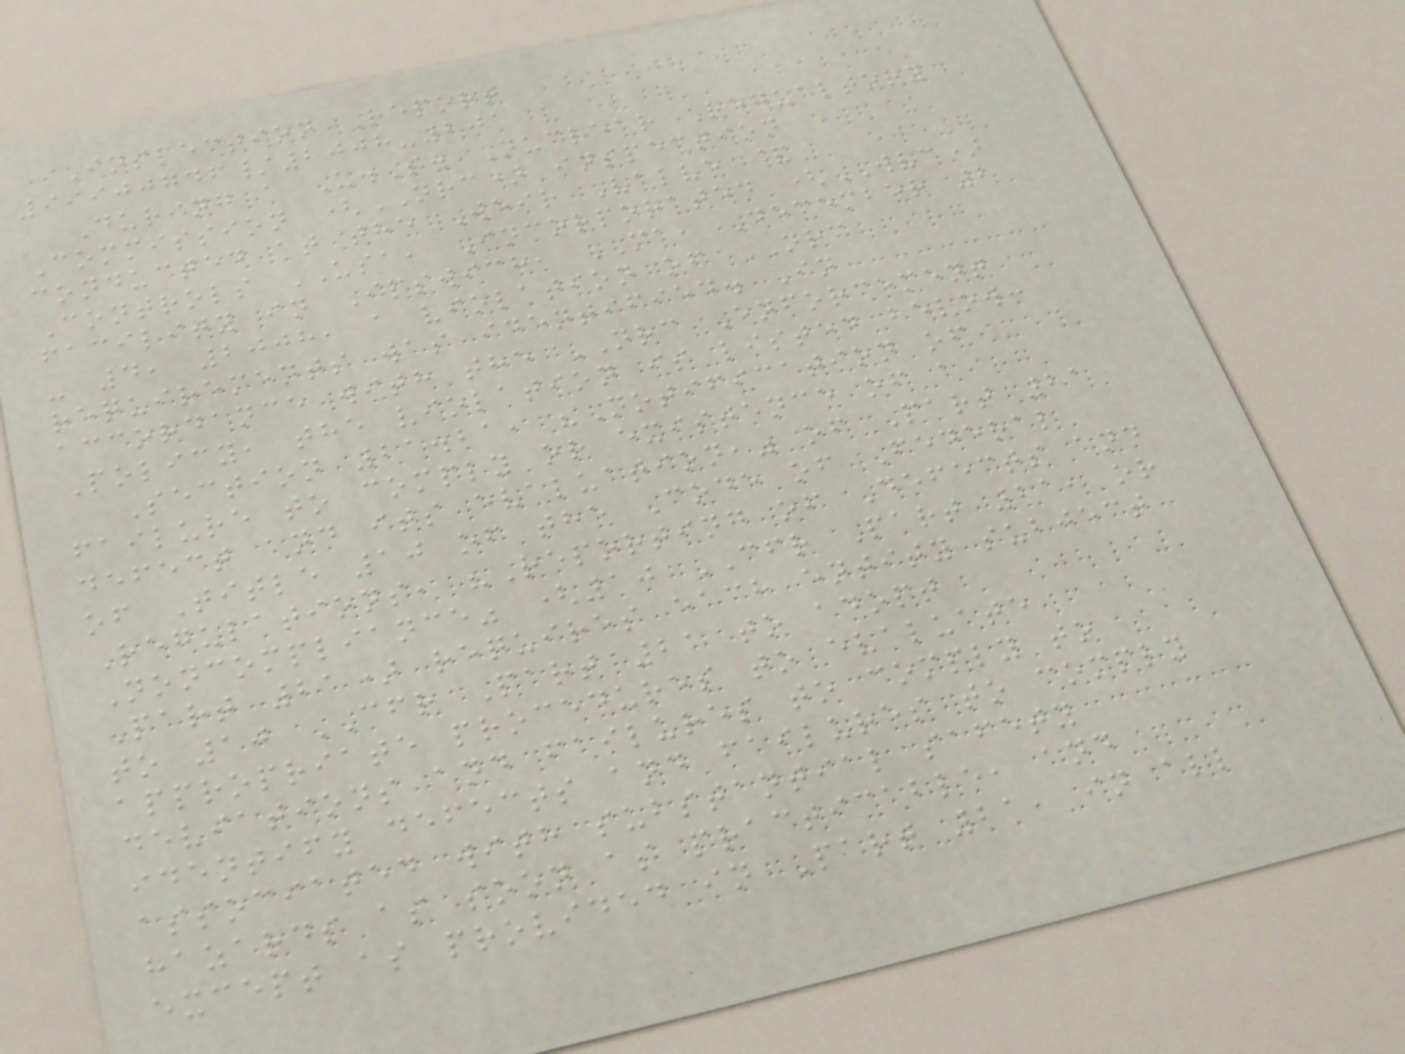Inspection Report
99900746/2008-201
During a U.S. Nuclear Regualtory
Commission (NRC) inspection
conducted at the Weir Valve &
Controls USA, Incorporated (WVC)
facility in Ipswich, MA, December 2
- 4, 2008, a violation of NRC
requirements was identified. In
accordance with the NRC Enforcement
Policy, the violation is listed below:
Section 21.21, "Notification of
failure to comply or existence of a
defect and its evaluation," of Part 21
of Title 10 of the Code of Federal
Regulations, "Reporting of Defects and
Noncompliance" (10 CFR Part 21, or
Part 21) requires each entity subject
to 10 CFR Part 21 to adopt
appropriate procedures to evaluate
deviations and failures to comply to
identify defects and failures to comply
associated with substantial safety
hazards as soon as practicable, and
except as provided in Part 21, in all
